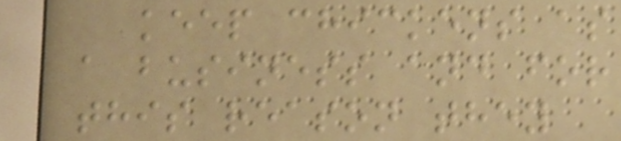keep chickens as
a business and for
this reason they
